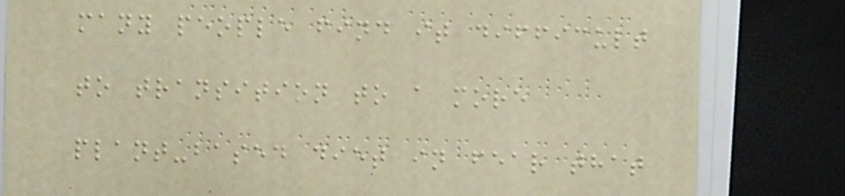many people find it difficult
to transition to a more
plant-based diet in fear that
